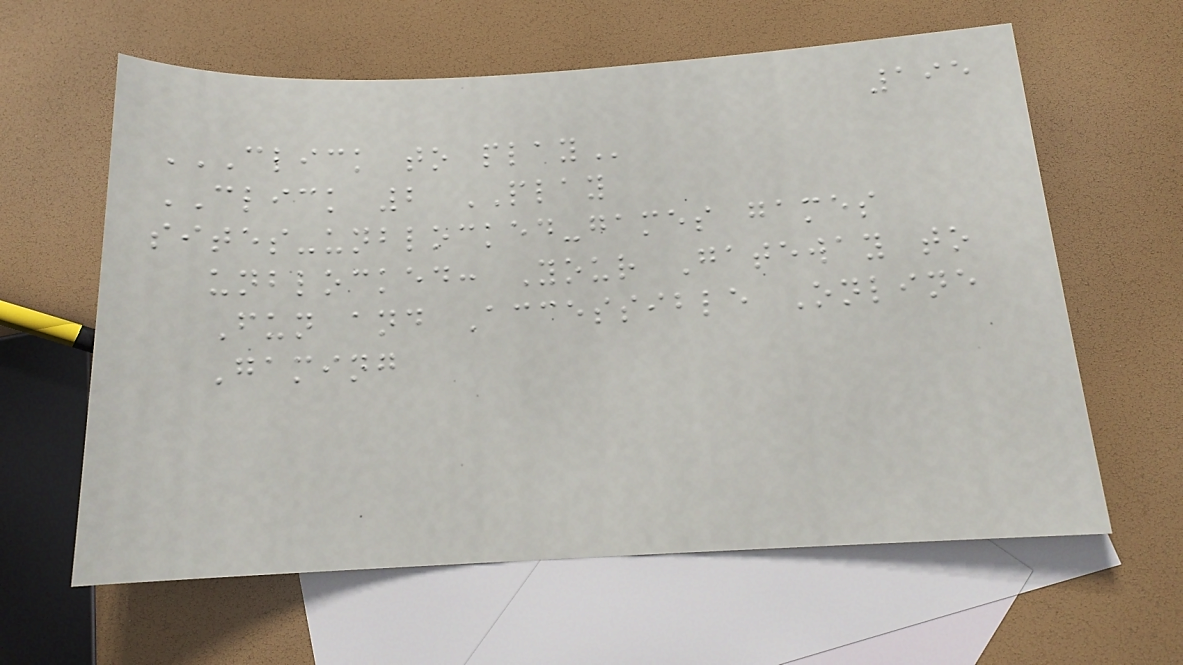195
CLICK TO PLAY
CLICK 2 PLAY
sites-unblocked-games games
unblocked: Your Gateway to
Fun and Accessible Online
Gaming
